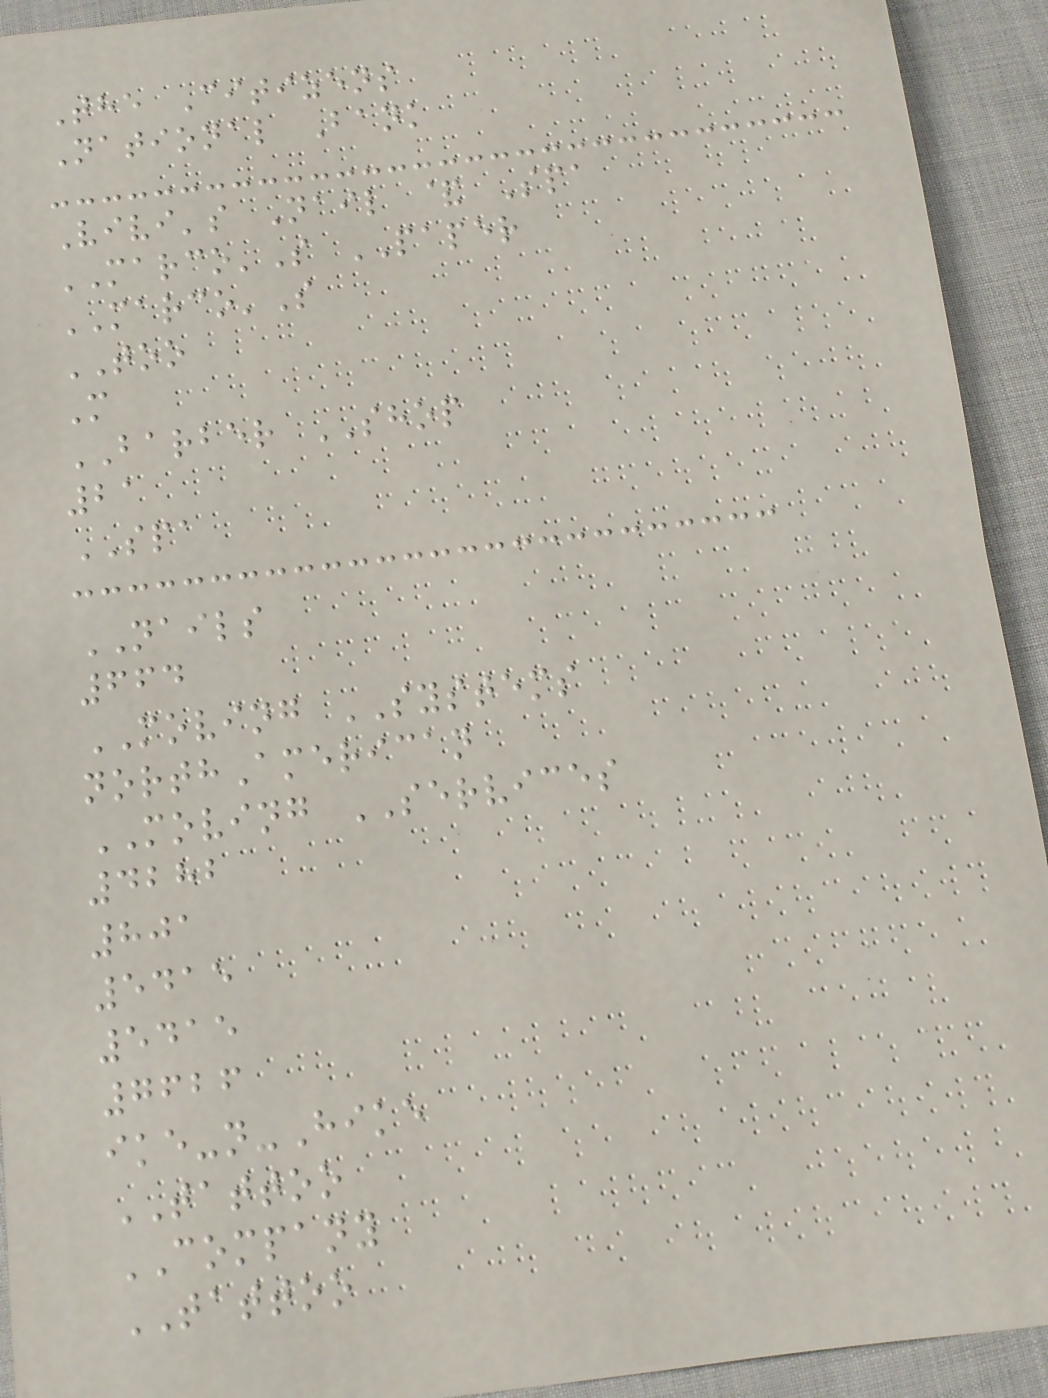The Citizens
National Bank
Vivi's Nail & Spa
MARCO'S PAPER
MARCO'S
TOO
M
BARBER SHOP
21
SPA
NAILS
664
MOVING SYSTEMS
northAmerican
MOVING SERVICES
4282
801
5415
5415
7626
ike-n-Hike
TATTOO
COMPANY
TATTOO
